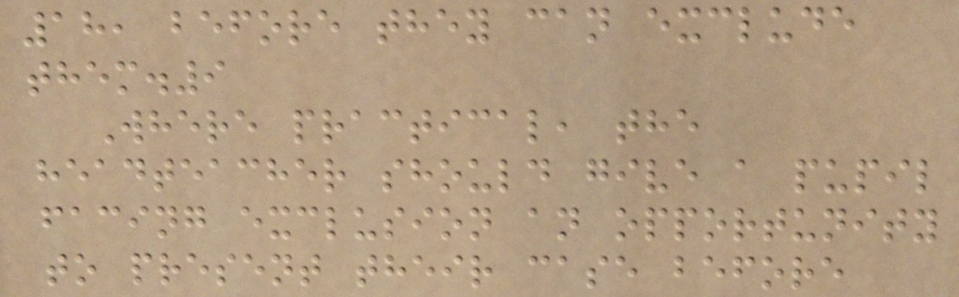18, before they can exclude
them.9
Where practical, the
headteacher should give a pupil
facing exclusion an opportunity
to present their case before
